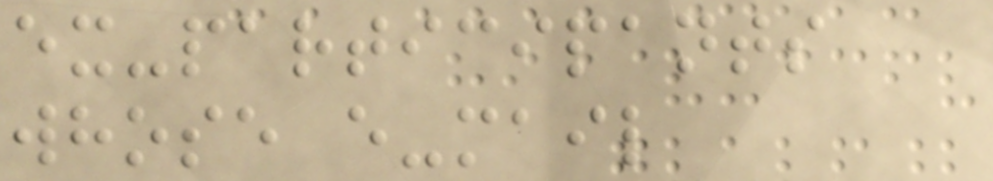ex-participants
whose e-mail
